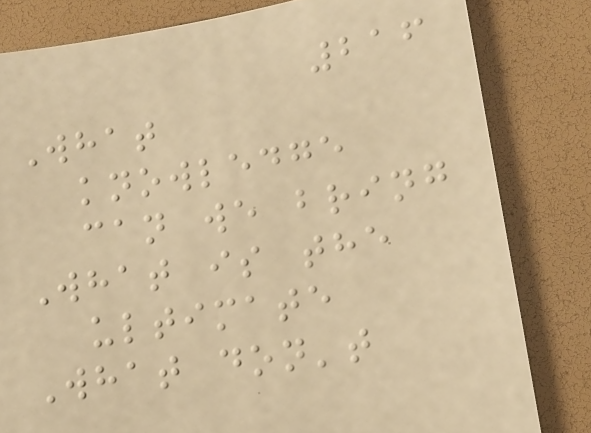216
What
knowledge
can we bring
What is the
ultimate
What don't
